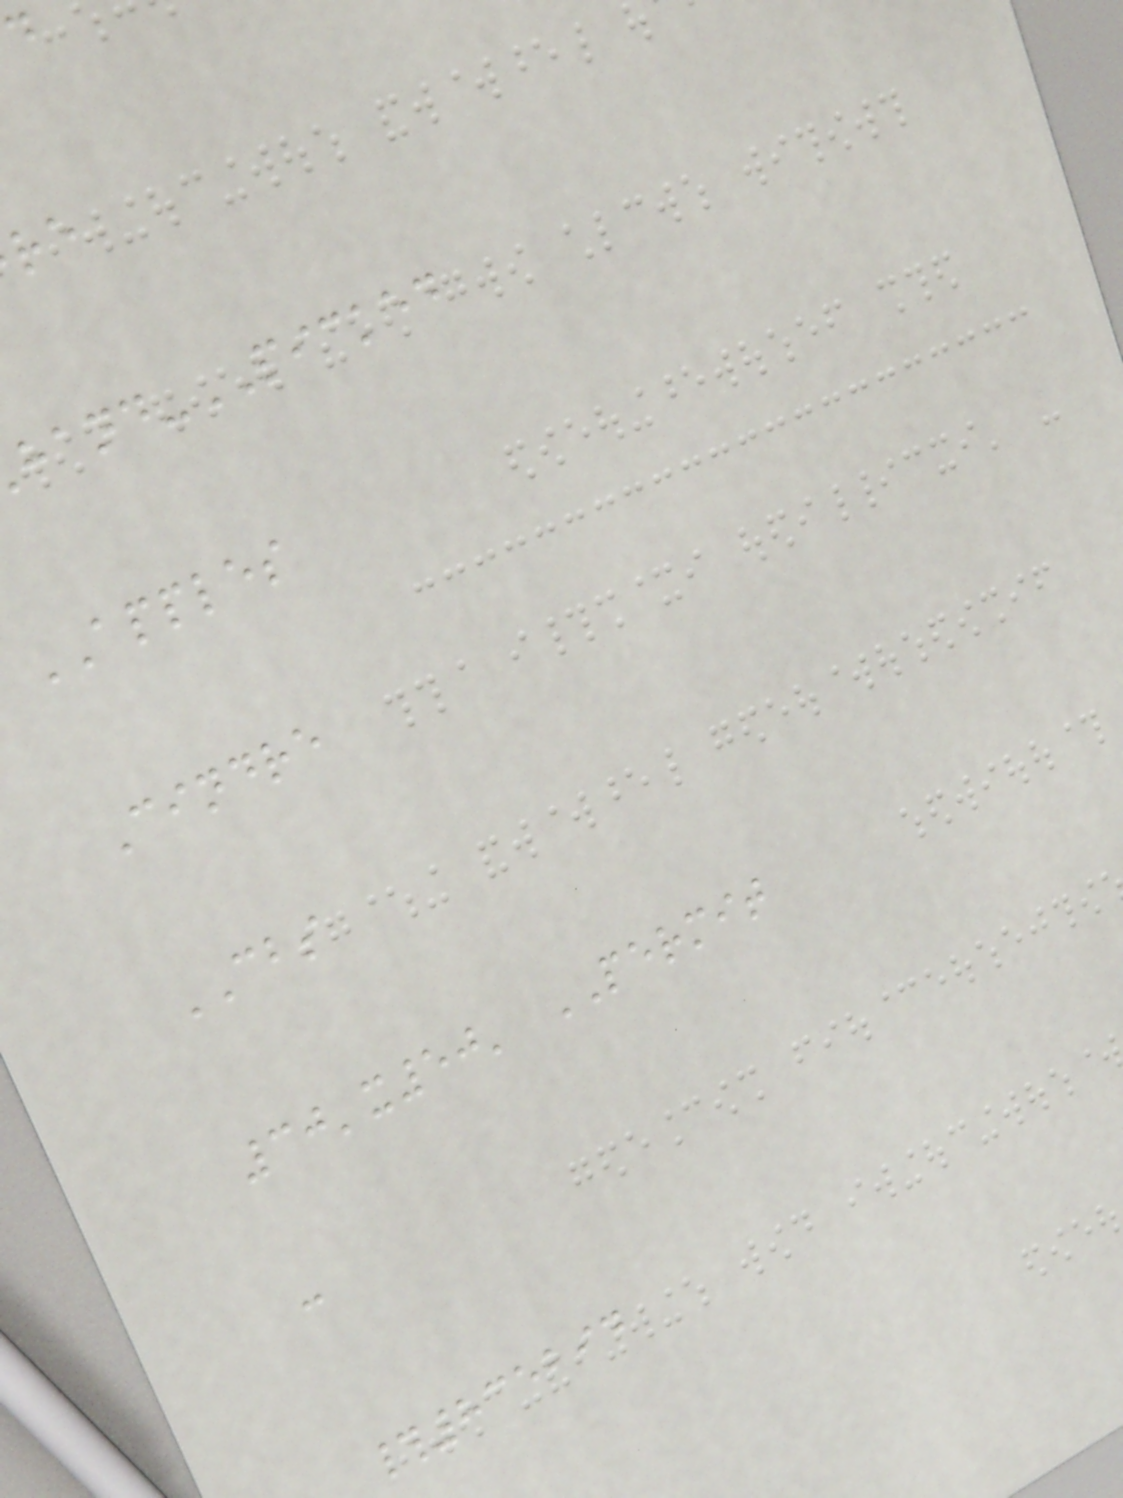-PICKED
APPLES
Cindre
CBS
30'x50' PERMIT
c
#835294
